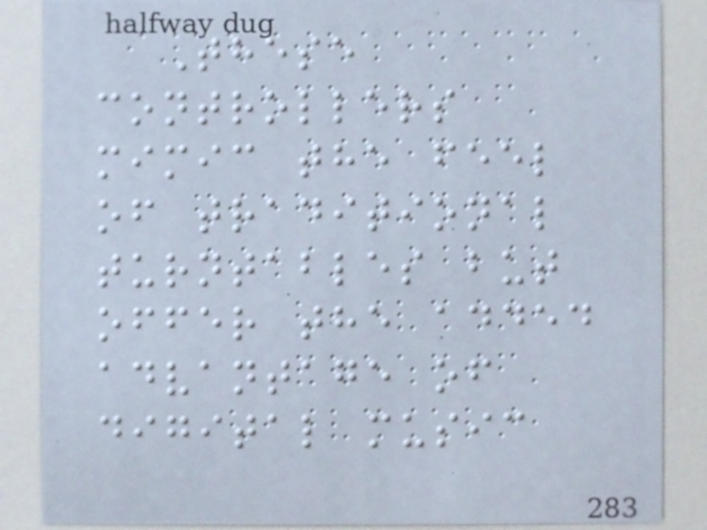These
controllers
mimic the feel
of traditional
turntables but
offer the added
advantage of
digital music
